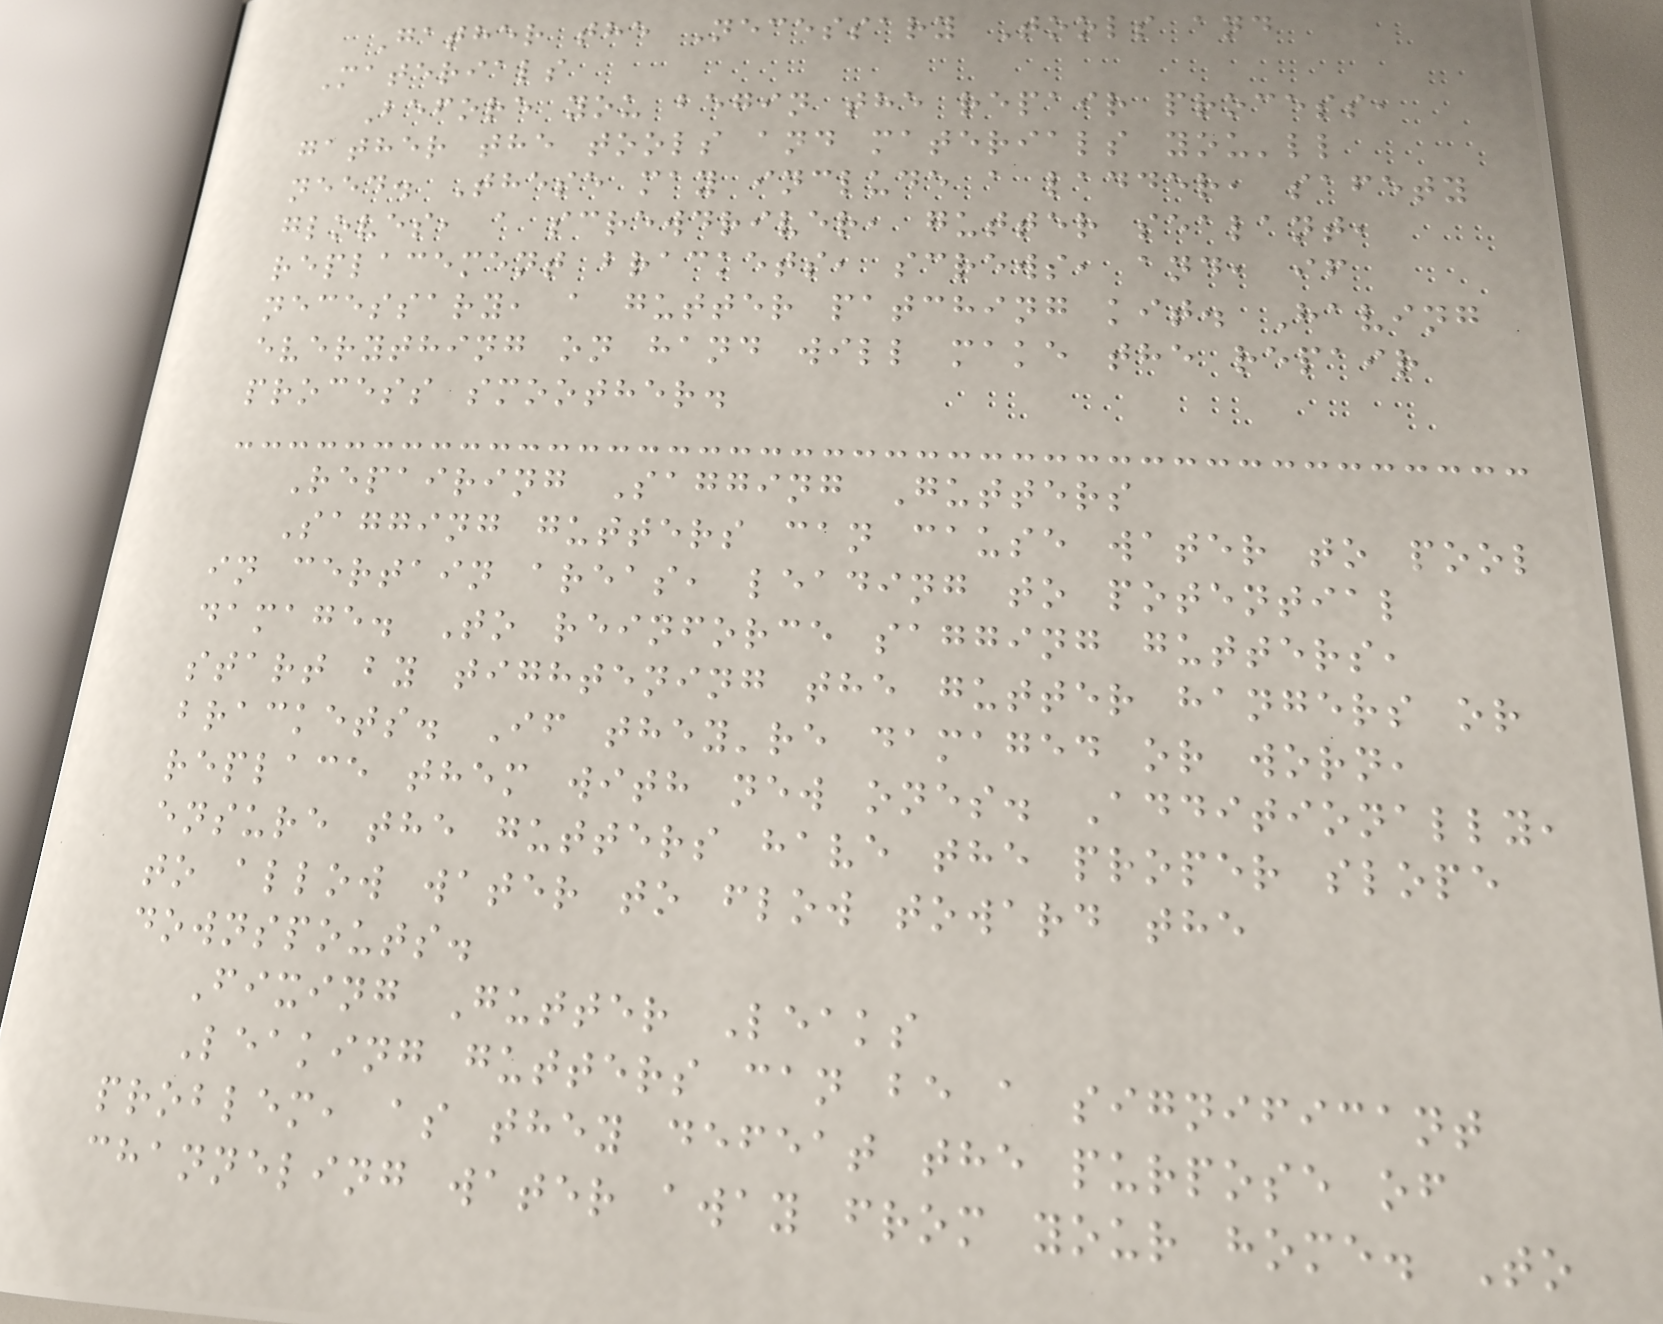Gather the Necessary Tools and
Materials
Before you begin the repair process,
gather the tools and materials you'll
need. These may include a ladder, safety
gloves, a screwdriver, gutter sealant,
replacement brackets, screws, and, if
necessary, a gutter patching kit. Having
everything on hand will make the repair
process smoother.
Repairing Sagging Gutters
Sagging gutters can cause water to pool
in certain areas, leading to potential
damage. To reinforce sagging gutters,
start by tightening the gutter hangers or
brackets. If they're damaged or worn,
replace them with new ones. Additionally,
ensure the gutters have the proper slope
to allow water to flow toward the
downspouts.
Fixing Gutter Leaks
Leaking gutters can be a significant
problem, as they defeat the purpose of
channeling water away from your home. To
